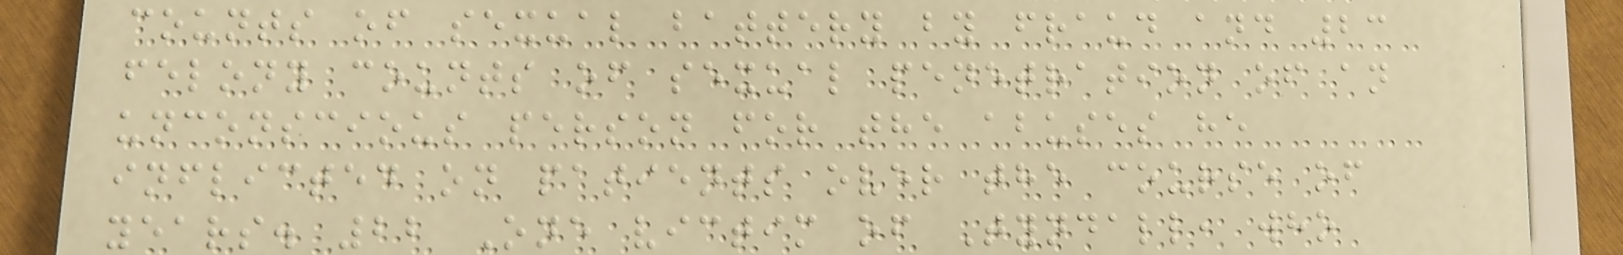counts of sexual battery by fraud and 23
felony counts of sexual penetration of an
unconscious person for the abuses he
inflicted on patients over the course of
years. 22 One victim of Tyndall, who
